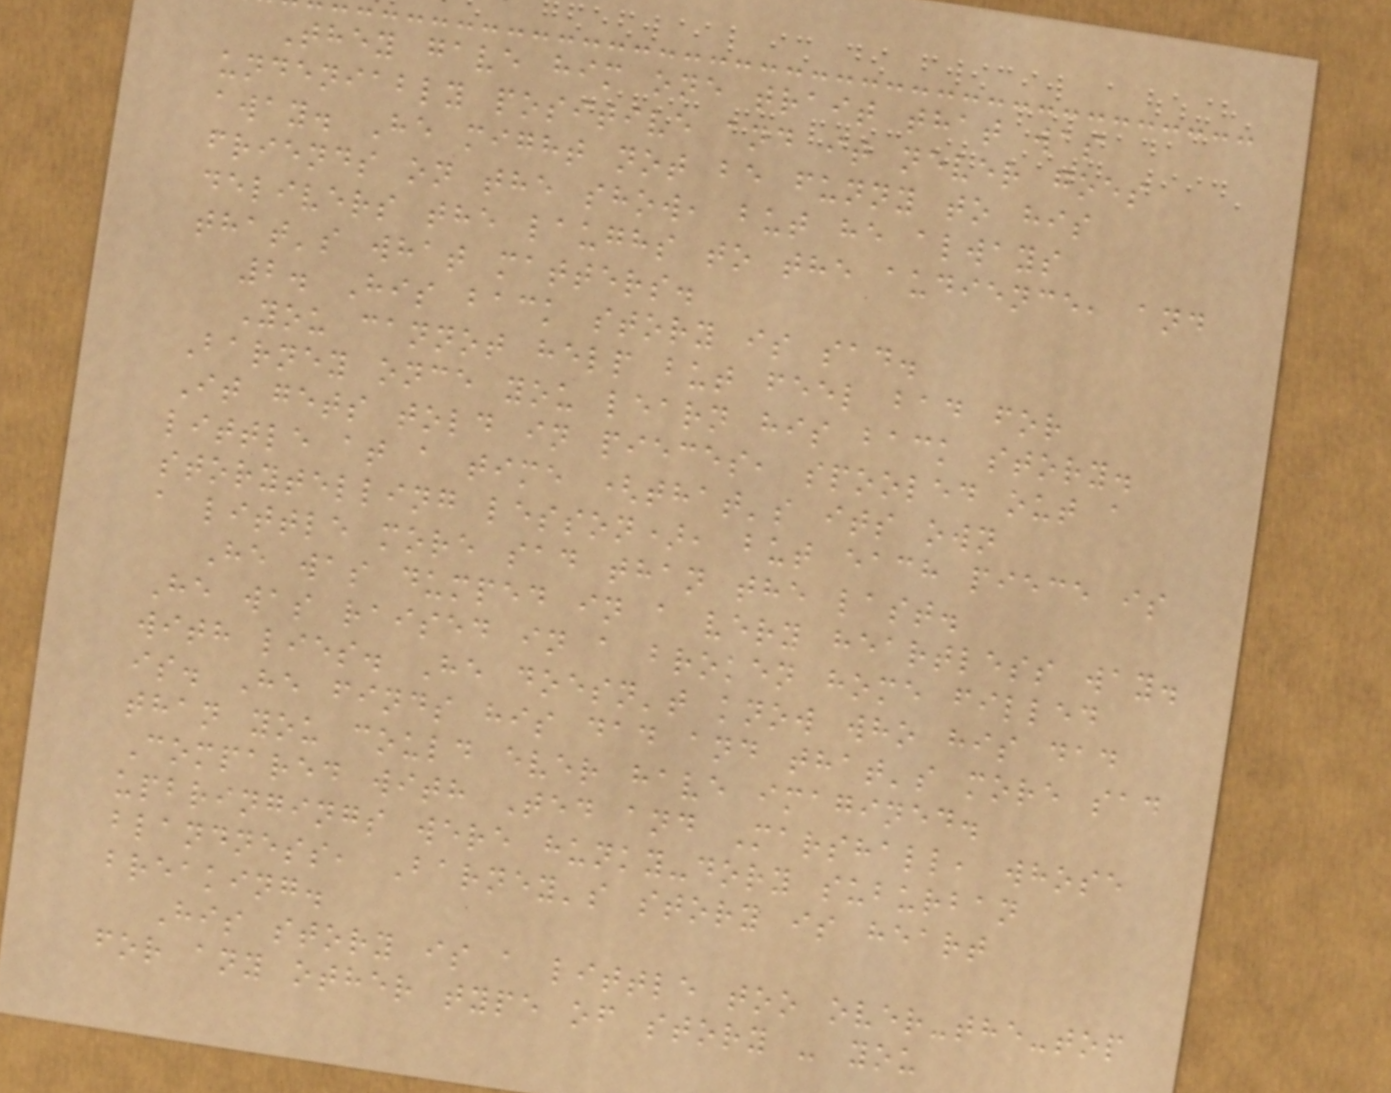They gave him one trait that was
undeniably positive and it never goes
away. He might not be funny to his
friends on the show, but he always
delivers the laughs to the audience, and
that's what matters.
2. His back story is sad.
You cannot help but feel bad for
Barney once you learn his back story.
It gets told in pieces, spooled out a
little at a time (that's its own
storytelling lesson), but each piece is
a little more sad than the last.
He was dumped in a very heartless way.
He was raised in a broken home filled
with lies. He doesn't know who his dad
is. He finds his dad and that's more sad
than you could ever have imagined.
Compared with Ted and Marshall, whose
upbringings were hunky-dory suburban
blandness, Barney's story is heart
breaking.
His story is a little too over-the-top
for any other type of story - you
